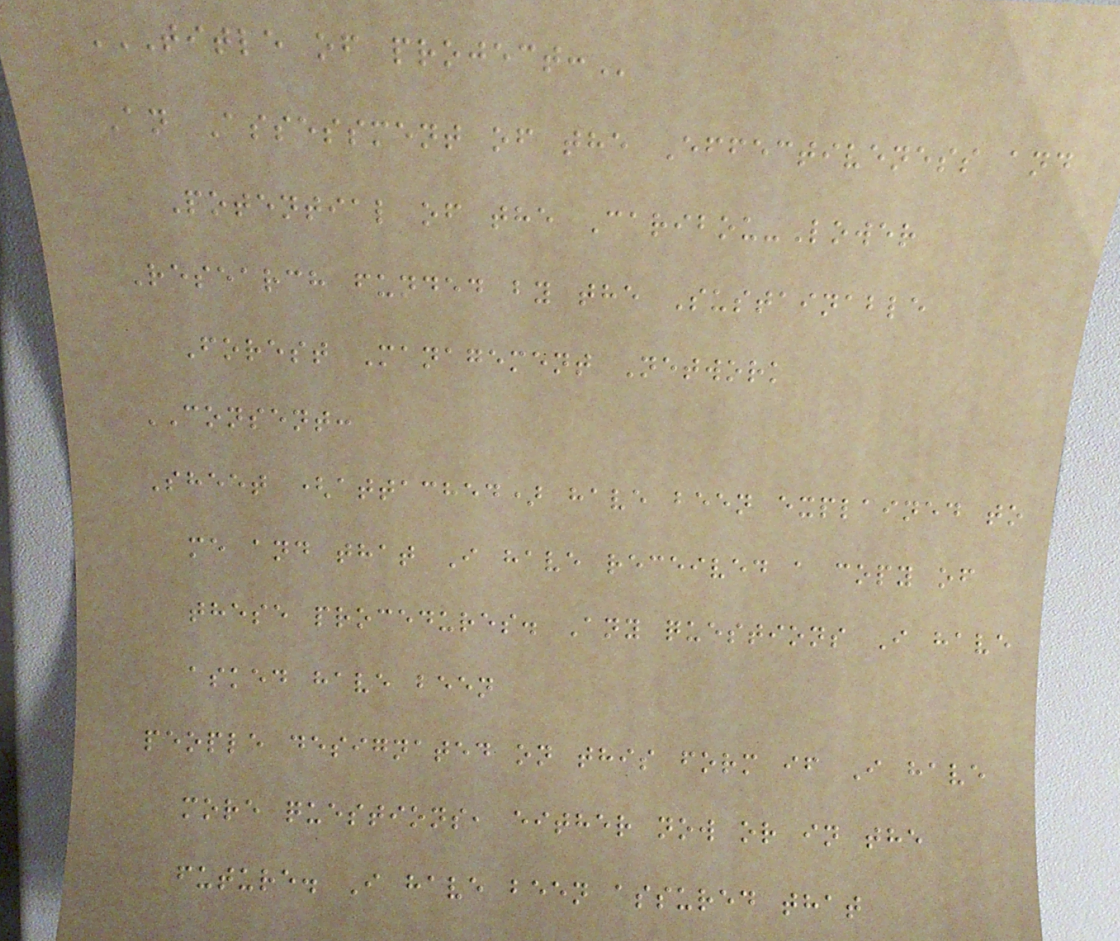TITLE OF PROJECT:
An Assessment of the Effectiveness and
Potential of the Caribou-Lower
Research funded by the Sustainable
Forest Management Network
CONSENT:
Sheet (attached) have been explained to
me and that I have received a copy of
these procedures. Any questions I have
asked have been
people designated on this form if I have
more questions, either now or in the
future. I have been assured that
